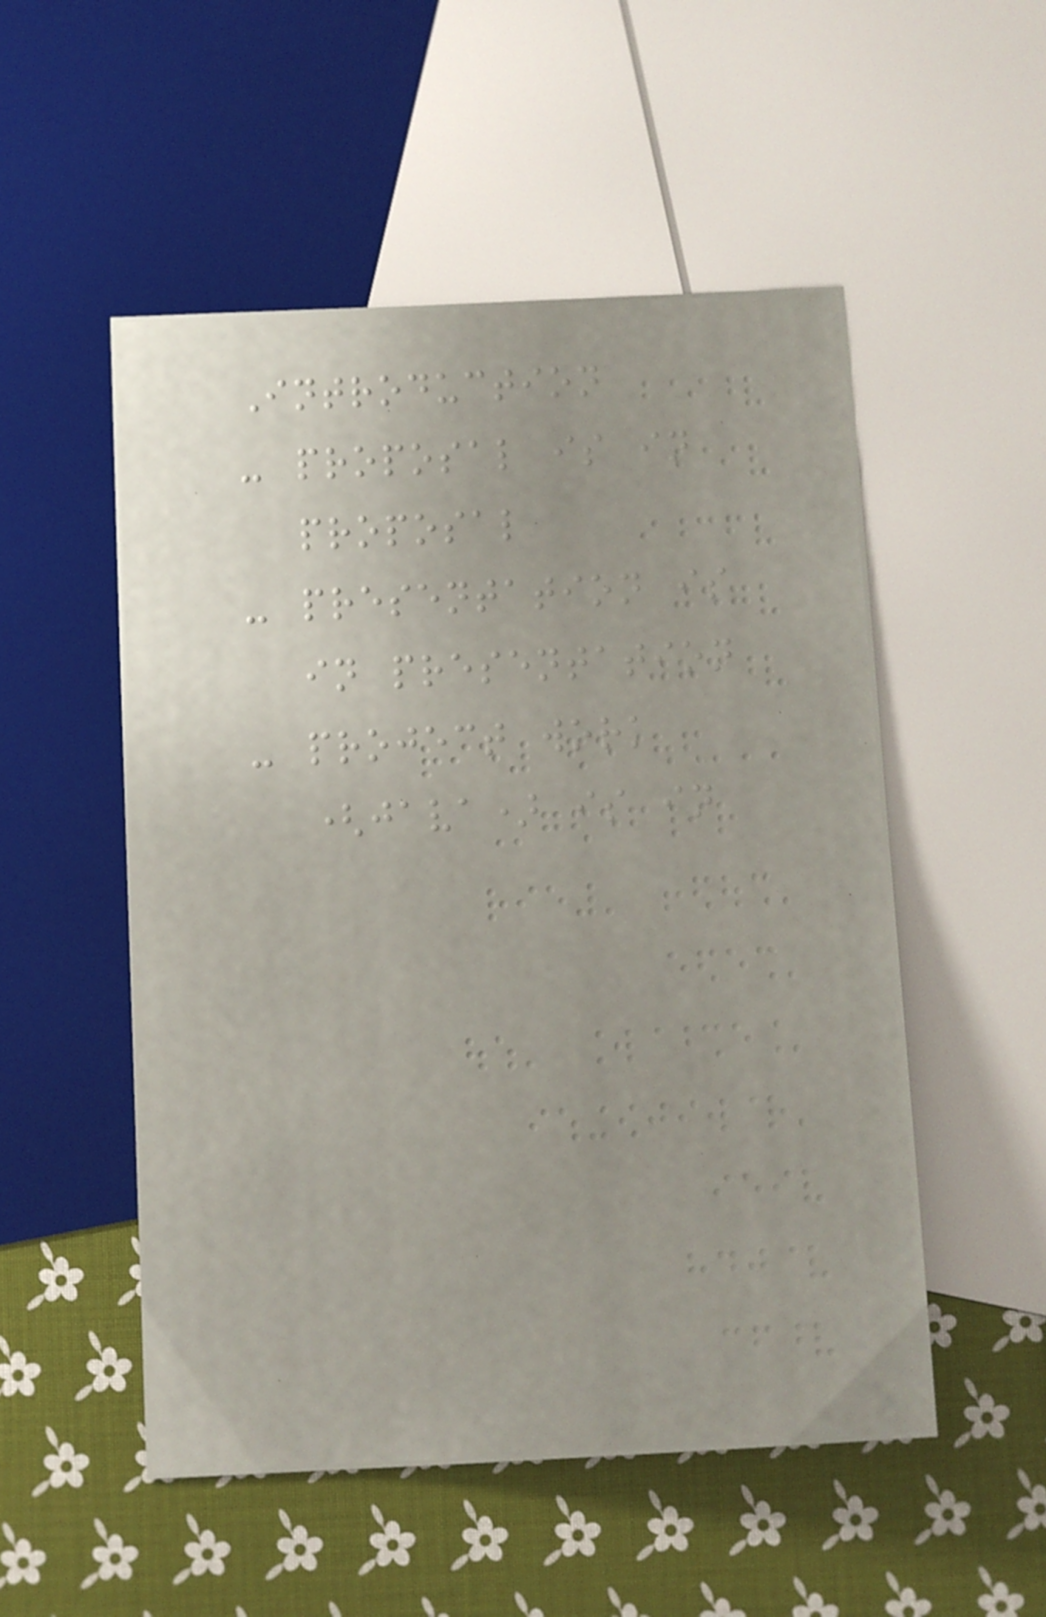Introduction
- proposal is in
proposal
- presentation is
in presentation
- project work
(java) is in
